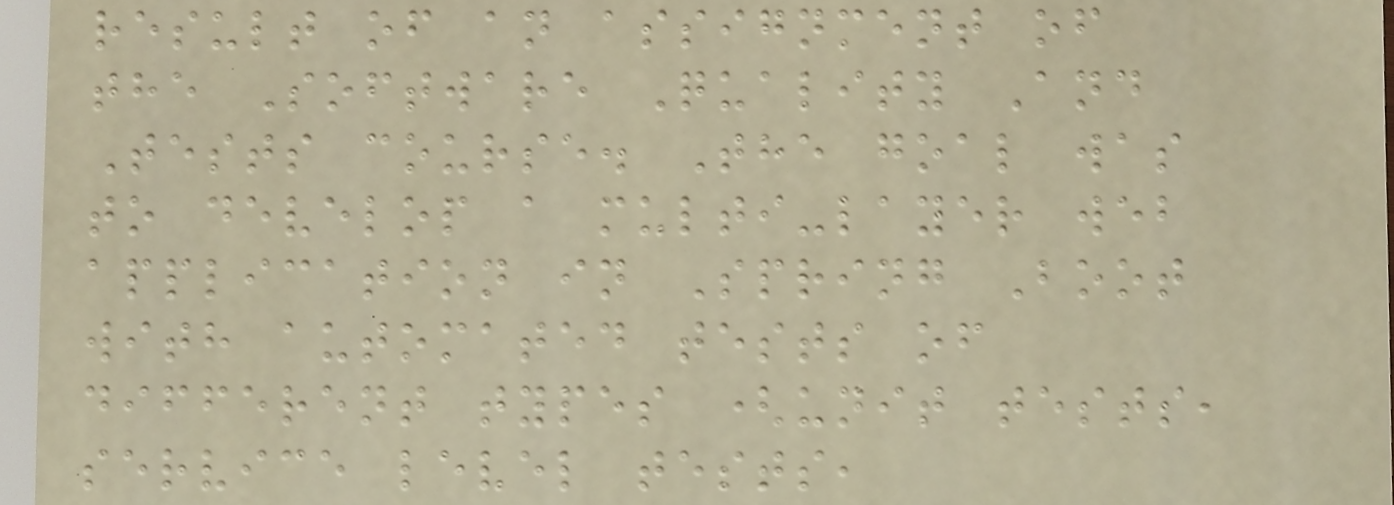result of an assignment of
the Software Quality And
Tests course. The goal was
to develop a multi-layer web
application in Spring Boot
with automated tests of
different types (unit tests,
service level tests,
